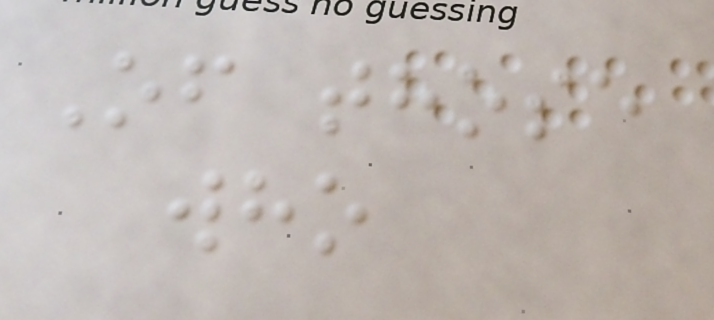Of those
who
